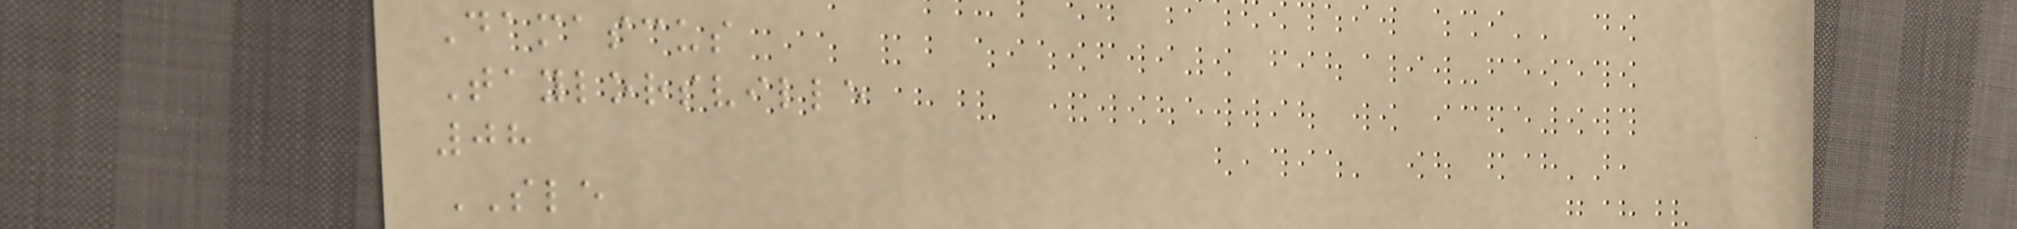Damascus
Taylorsville
08
SLE
